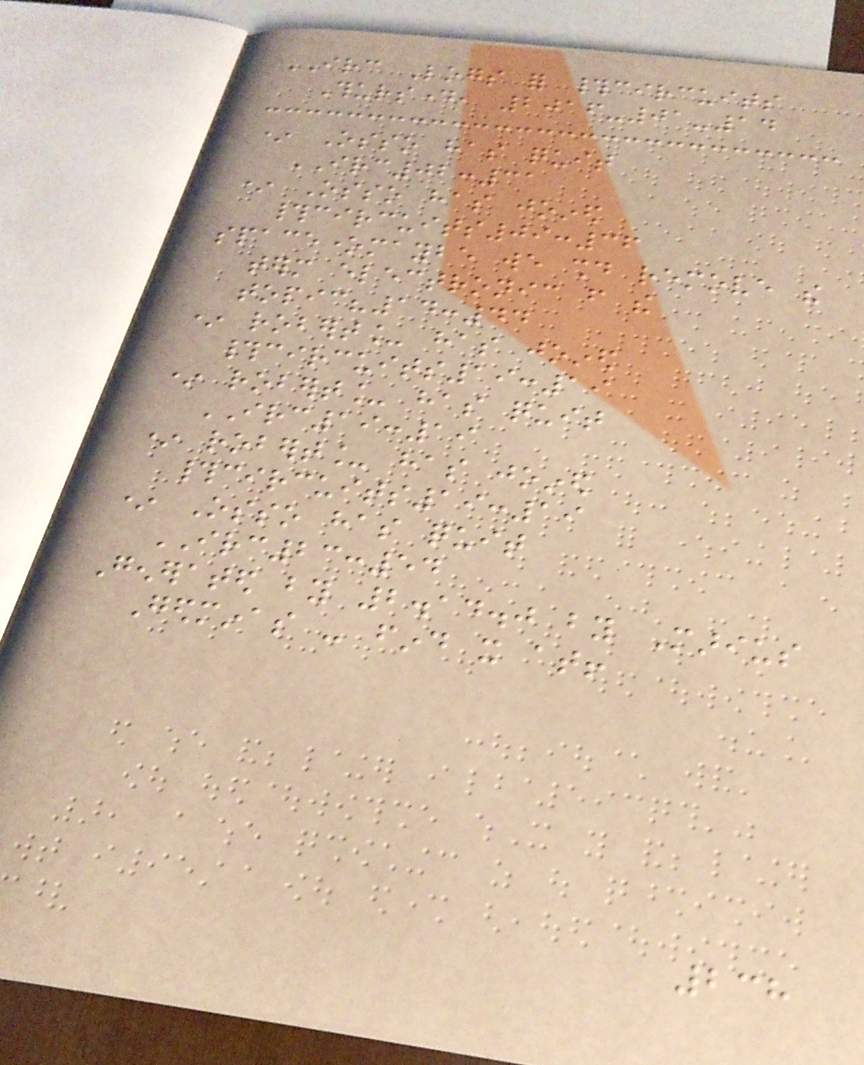IRC Logs for #circuits
Thursday, 2016-01-14
* Osso has quit
IRC02:31
* Osso has joined
#circuits09:36
spaceonemaybe we should remove the
term electronic from the
topic?14:44
* robert_ has joined
#circuits19:19
* robert_ has quit
IRC19:19
* robert_ has joined
#circuits19:19
* Osso has quit
IRC23:54
Generated by 2.14.0 by Marius
Gedminas - find it at!
238
